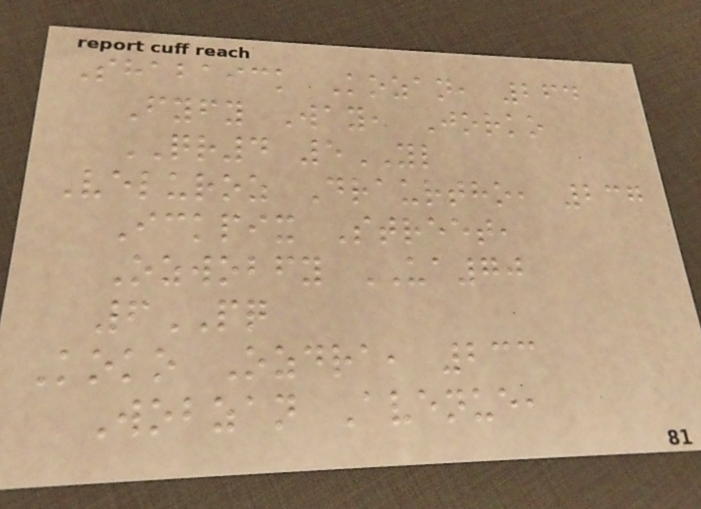Shabaick Kozan, 264
Fyfy Way, Jorko
QR4 5YL
Veluroz Draurtho, 237
Ickpix Street,
Ozwobfy UA70
6PQ
Koko Ozdra, 233
Wobzan Avenue,
